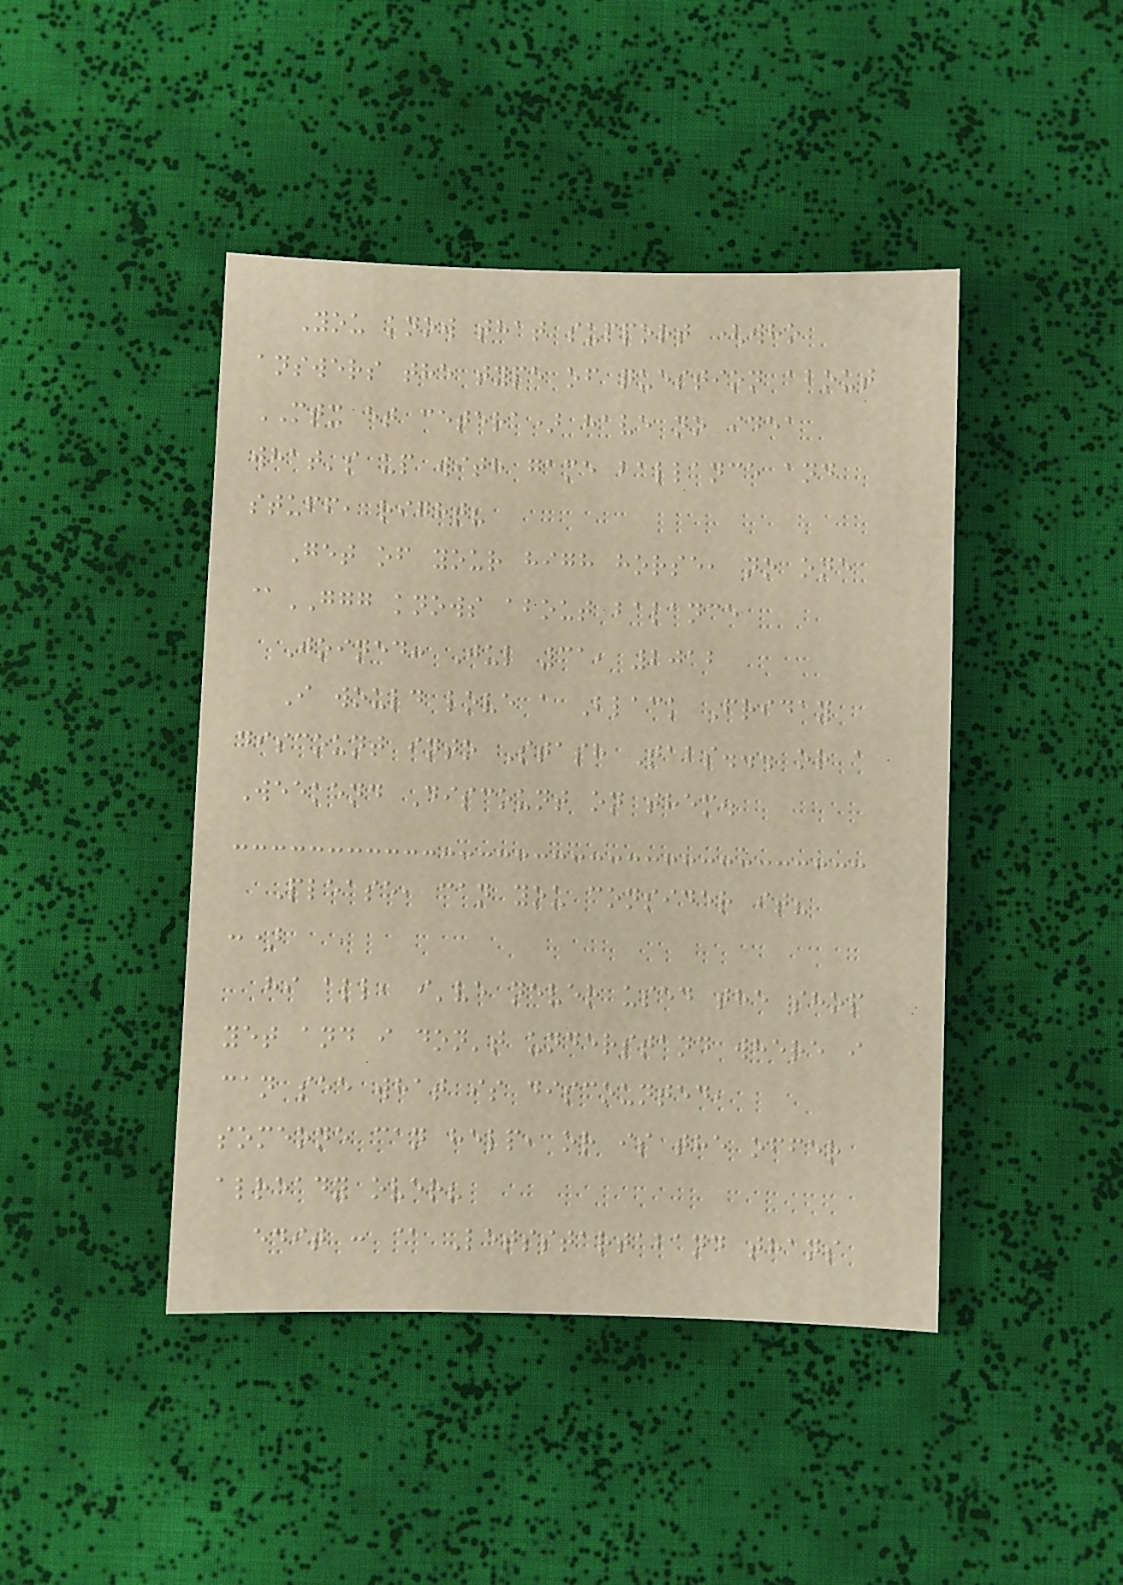You know that support (who
answers the type of question about
MTX et cetera) have no idea
what's up with game ballance and
stuff, right?
Get of your high horse, no one
@GGG knows about balance
Joined: Jul 31, 2012
I would love a Black Friday
discount into Stash Tabs... or a
Weekend Discount on them.
Please, can you consider it?
:)
hi all, i've never used the shop
yet and i don't understand where i
can see what is discounted,
someone can help, or is the offer
already over?
edit : @ Letsstartaband thans
